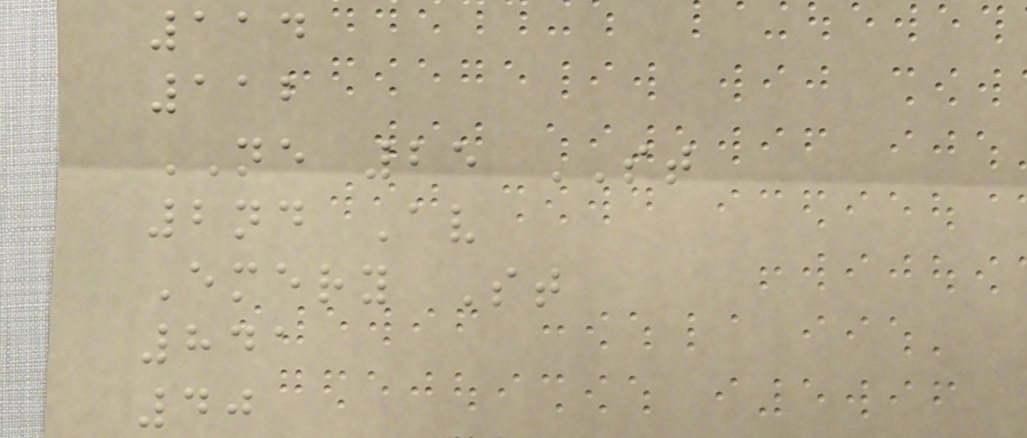114
112
NE 25 ST
2nd Av
Emery St
841
40
